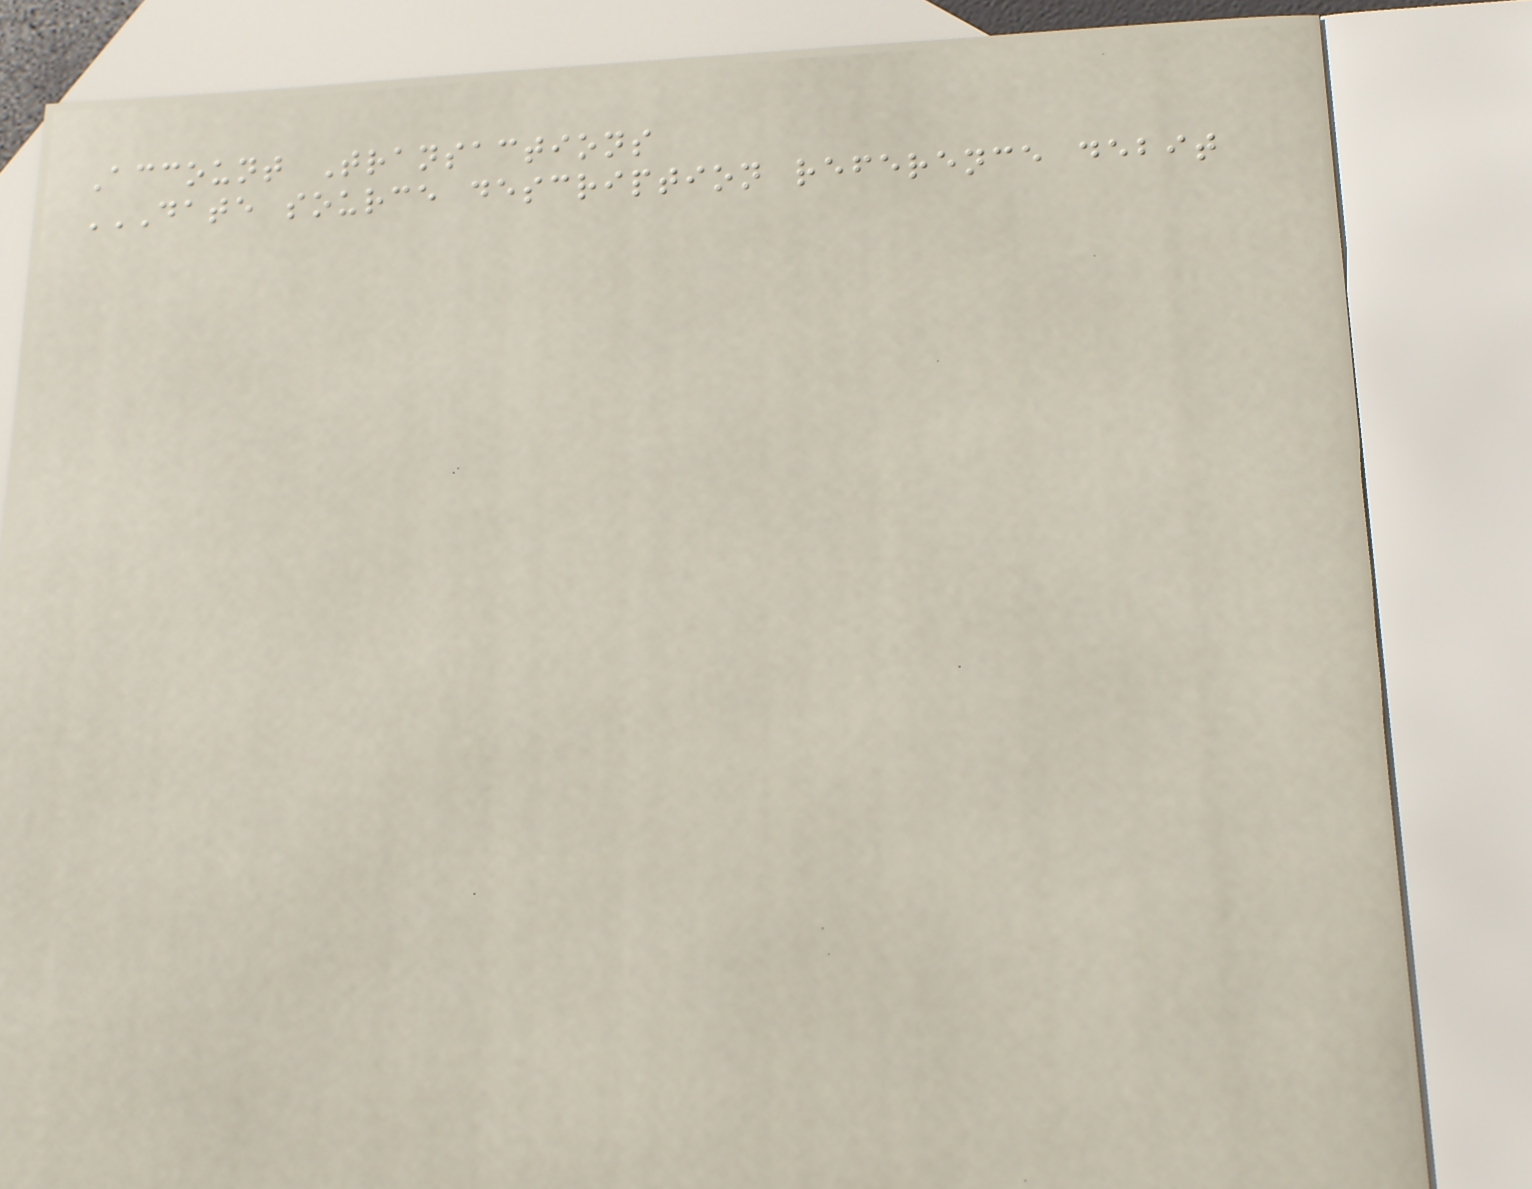Account Transactions
DATE SOURCE DESCRIPTION REFERENCE DEBIT
